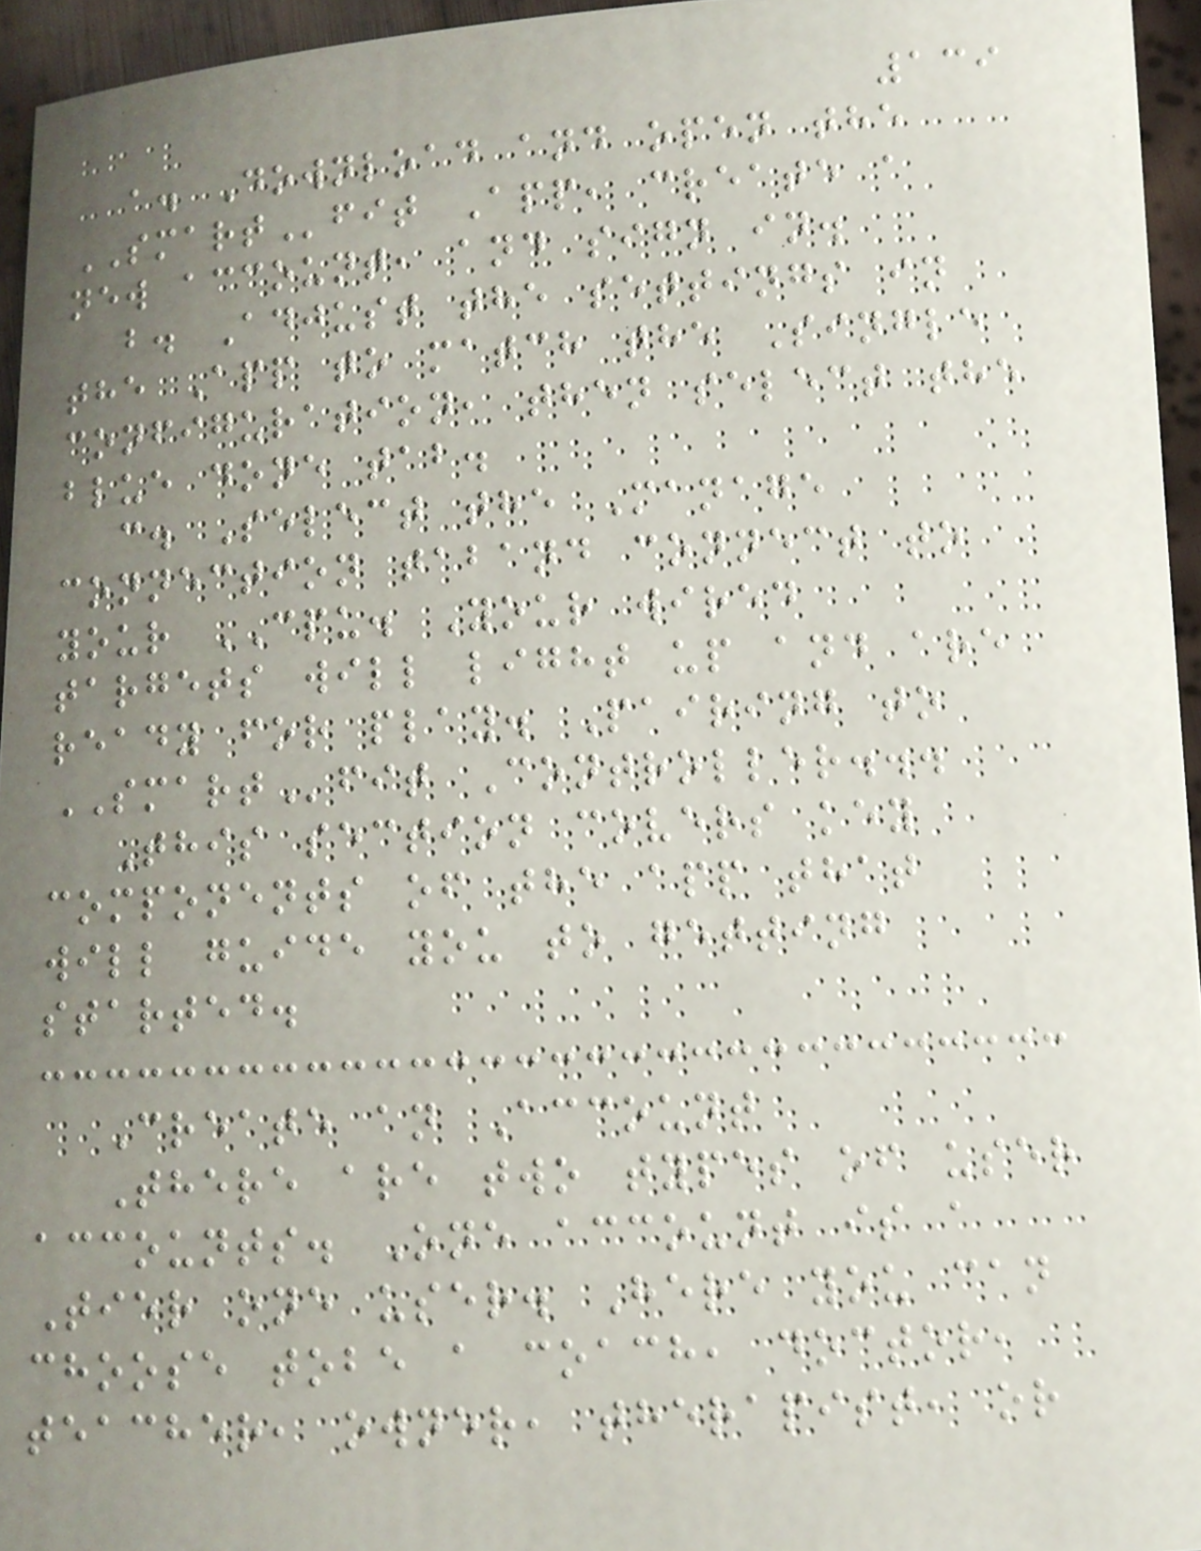139
a. Download and open the
SMARTfit App, create a
new account, and sign in.
b. Adjust the settings in
the App to match the Single
configuration, then select the
blue done tab.
c. Select the Manage
connection taband connect to
your CPU. Your wired
targets will light up and are
ready for play. Pairing to
SMARTfit Controller...
This section covers key
components of the app that
will guide you to getting
started.
Create an Account
There are two types of user
accounts. One account is a
Tier one user. Here you can
choose tobe a coach, doctor,
teacher, owner, therapist, or
